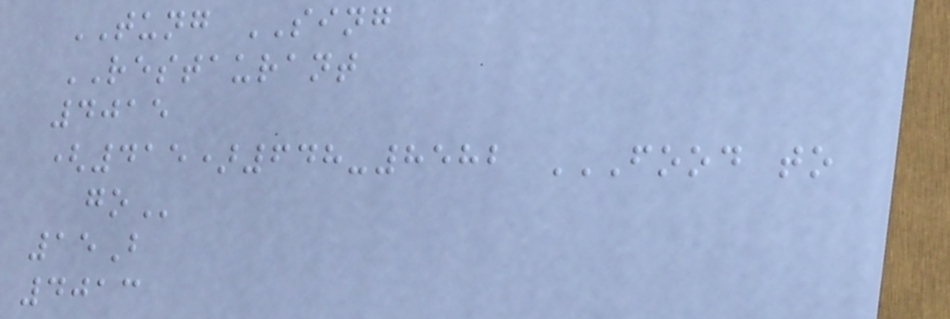TUNG SING
RESTAURANT
4015
(415)648-8582 FOOD TO
GO
15B
4013
